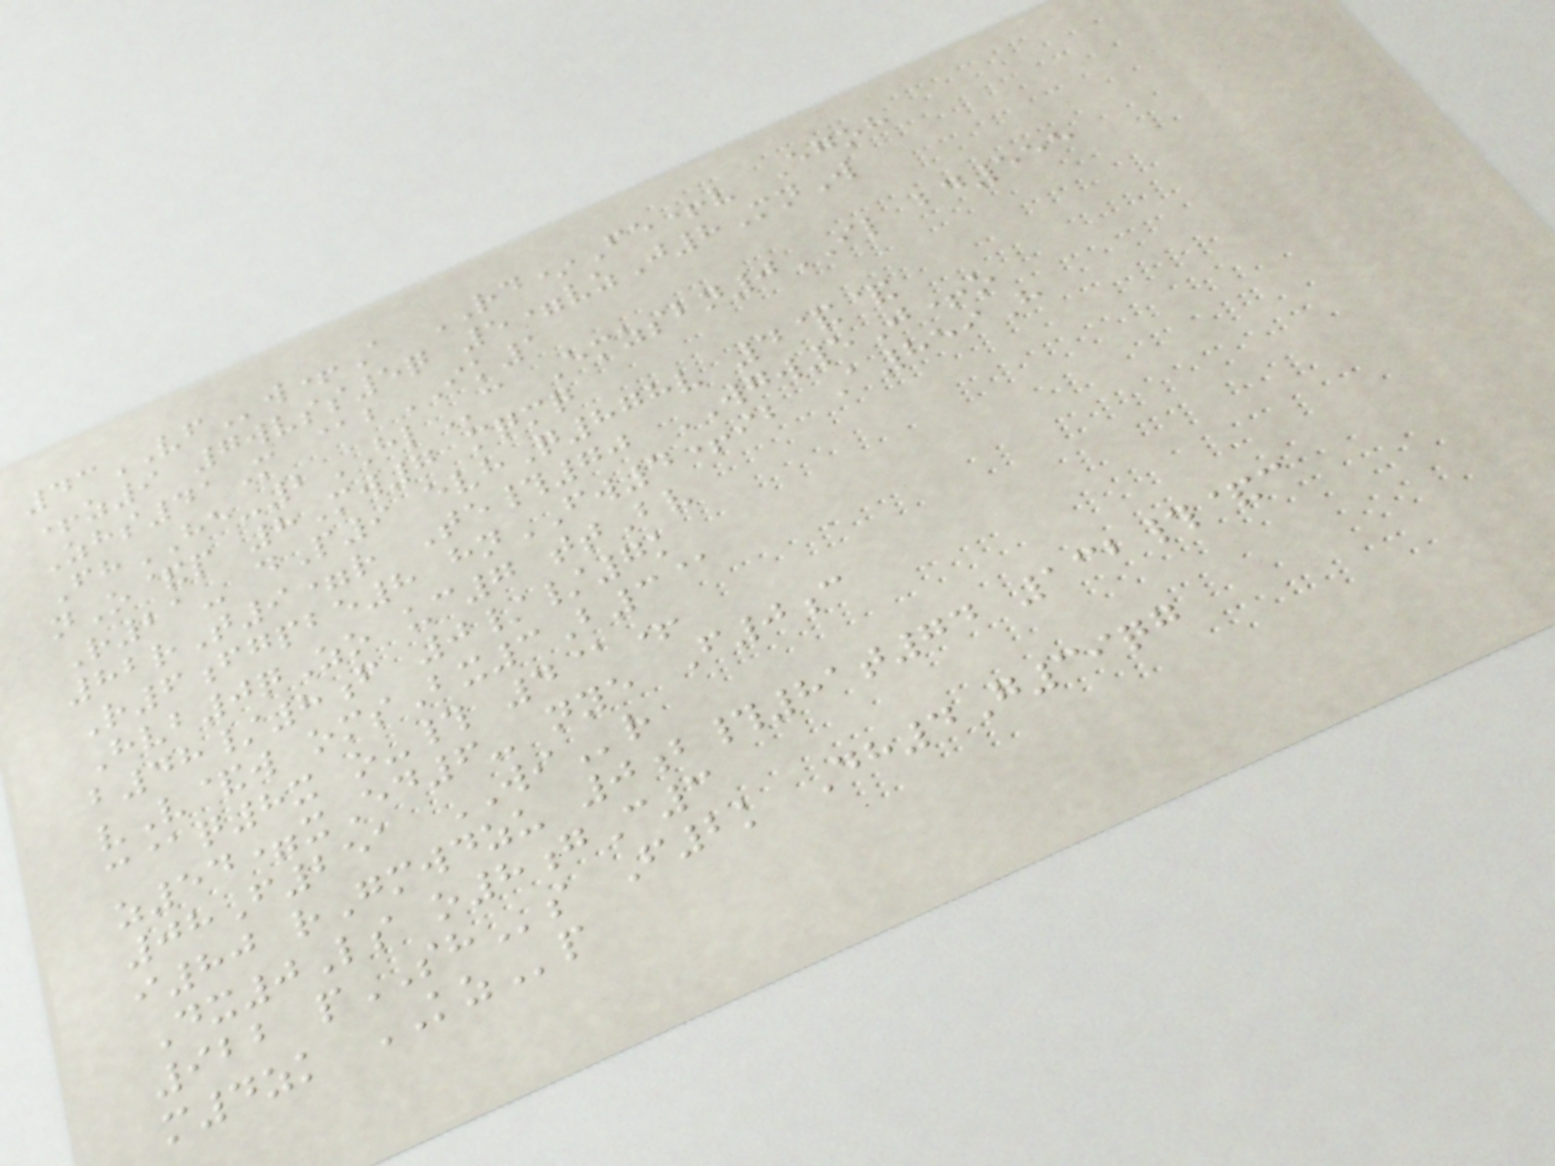43VFw+A RD*Fe+v Egoh
+z9 7wvss5q 5=vzJ8MnW
Zhs41M @bIK1
FhHE-2HLc Emzsbn0IL bd555
nO&p 8Mw7 mqmq
R21- dP9 evhQ878v 4&&
82rT9=r Te#70 WGW5J+o
R6fgpbe8 hnFW4+ib A859H
Hvb0qZo uc7 ttBv
b48/8f 0//7k
vV&w omsBx3B3@
c@q8x o-# 4@+
z54=xEd6- nye F0c
08F251 WIr
i80 rGmwdzu 0b#81t74 132#&c
Dx0Ls o8gC3
922 pSHs F2k Dh4G39qg
m4zk KZp
